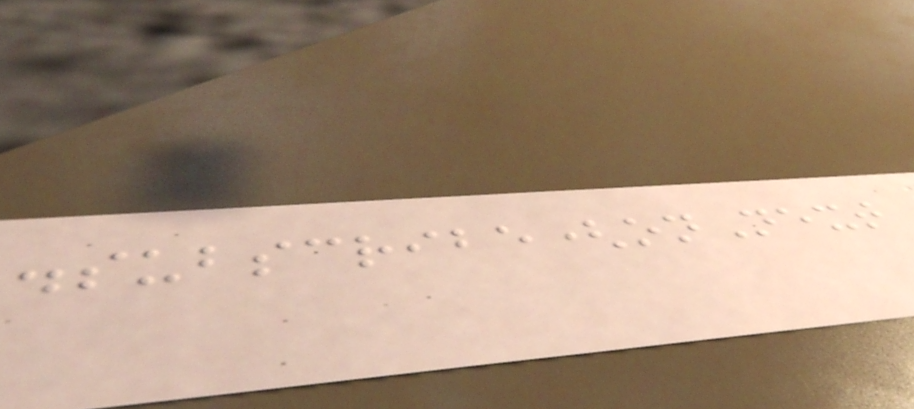.subscribe(onNext
